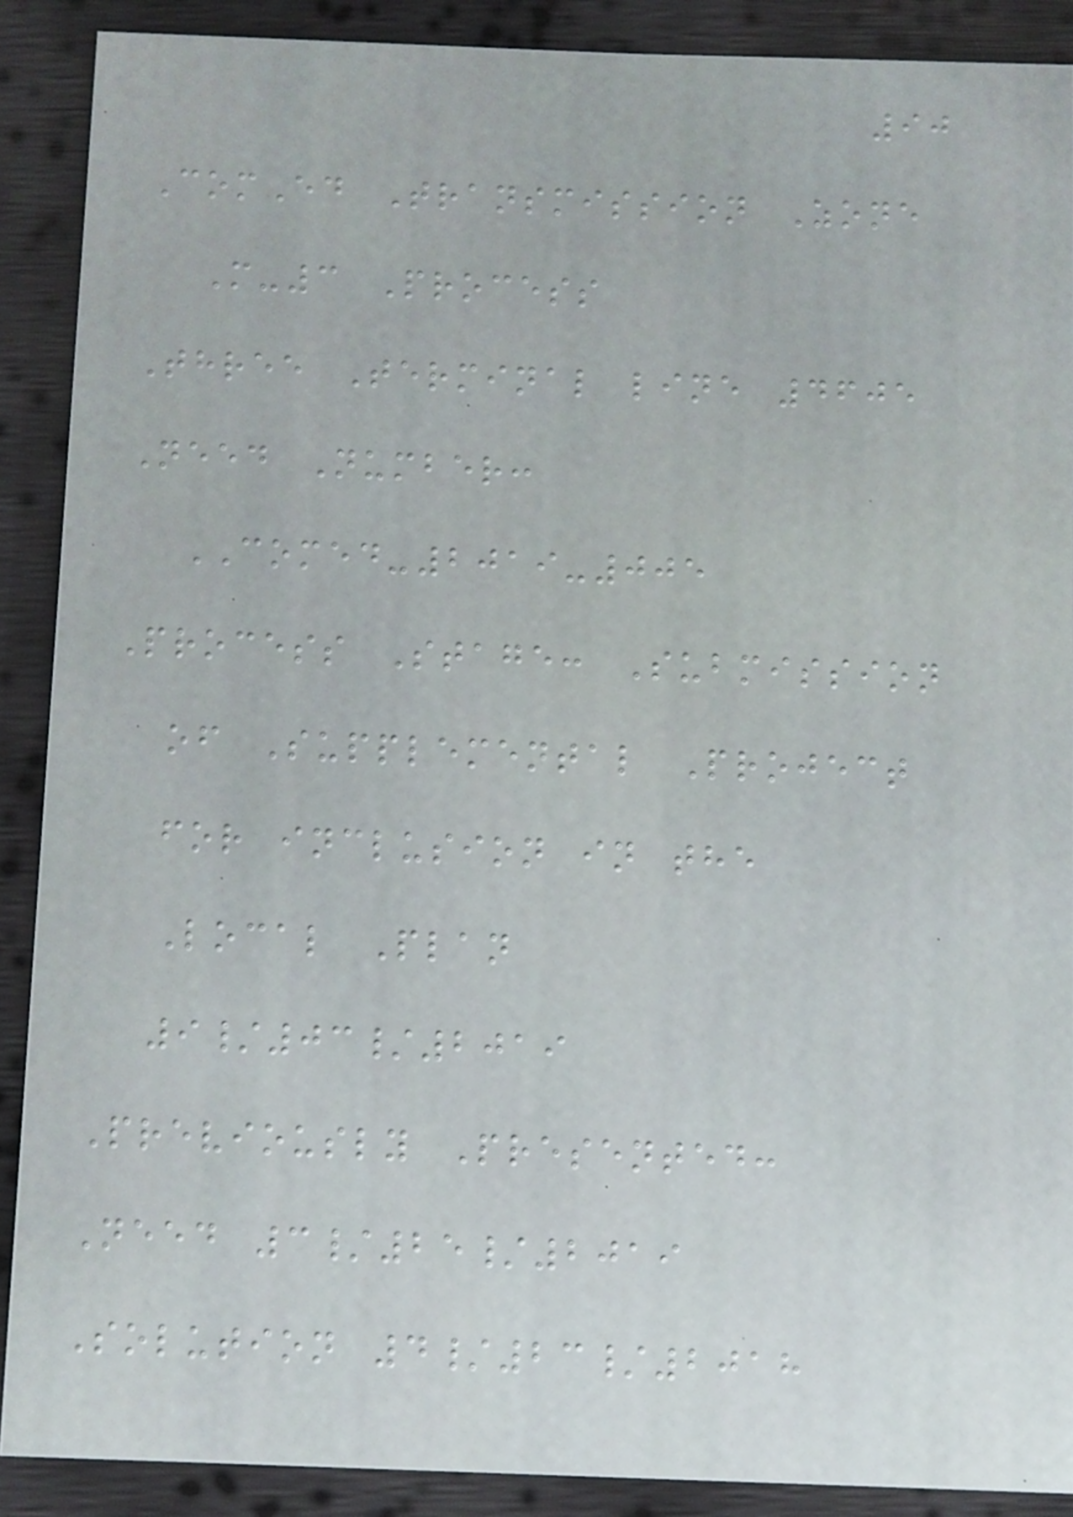90
ComEd Transmission Zone
M-3 Process
Three Terminal line 4605
Need Number:
COMED-2019-005
Process Stage: Submission
of Supplemental Project
for inclusion in the
Local Plan
9/03/2019
Previously Presented:
Need 3/25/2019
Solution 4/23/2018
